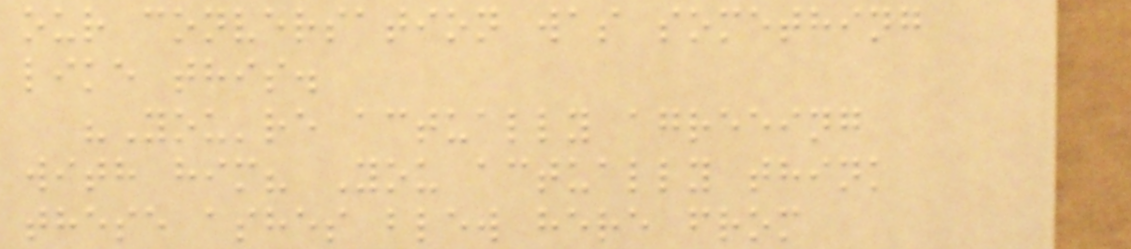our conversation was something
like this.
"You're actually agreeing
with him? You actually think
these ashes blew here from
